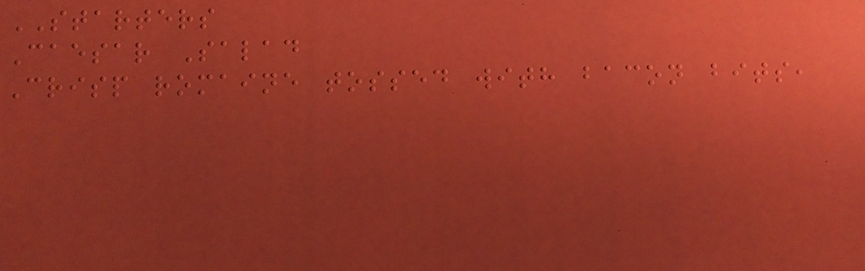STARTERS
Caesar Salad
Crisp romaine tossed with bacon bits,
